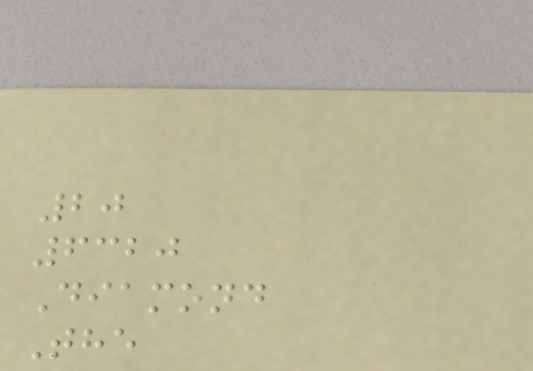20
6320
Diamond
The
